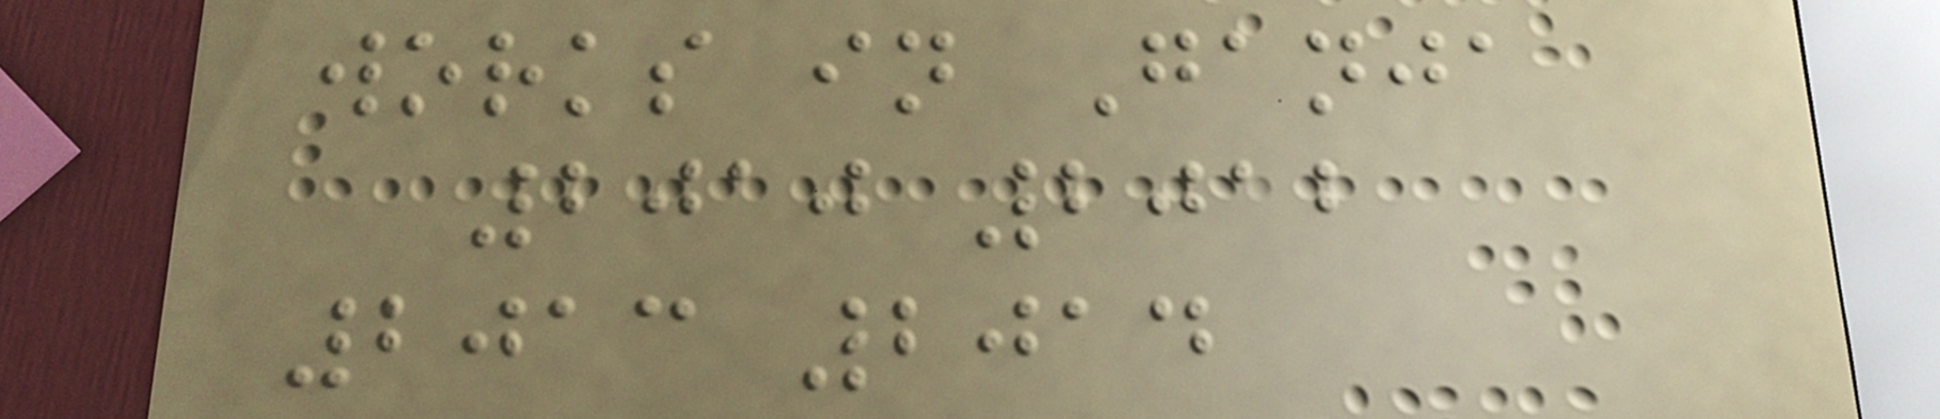works in Ganja
2010 2012
2013 2014
